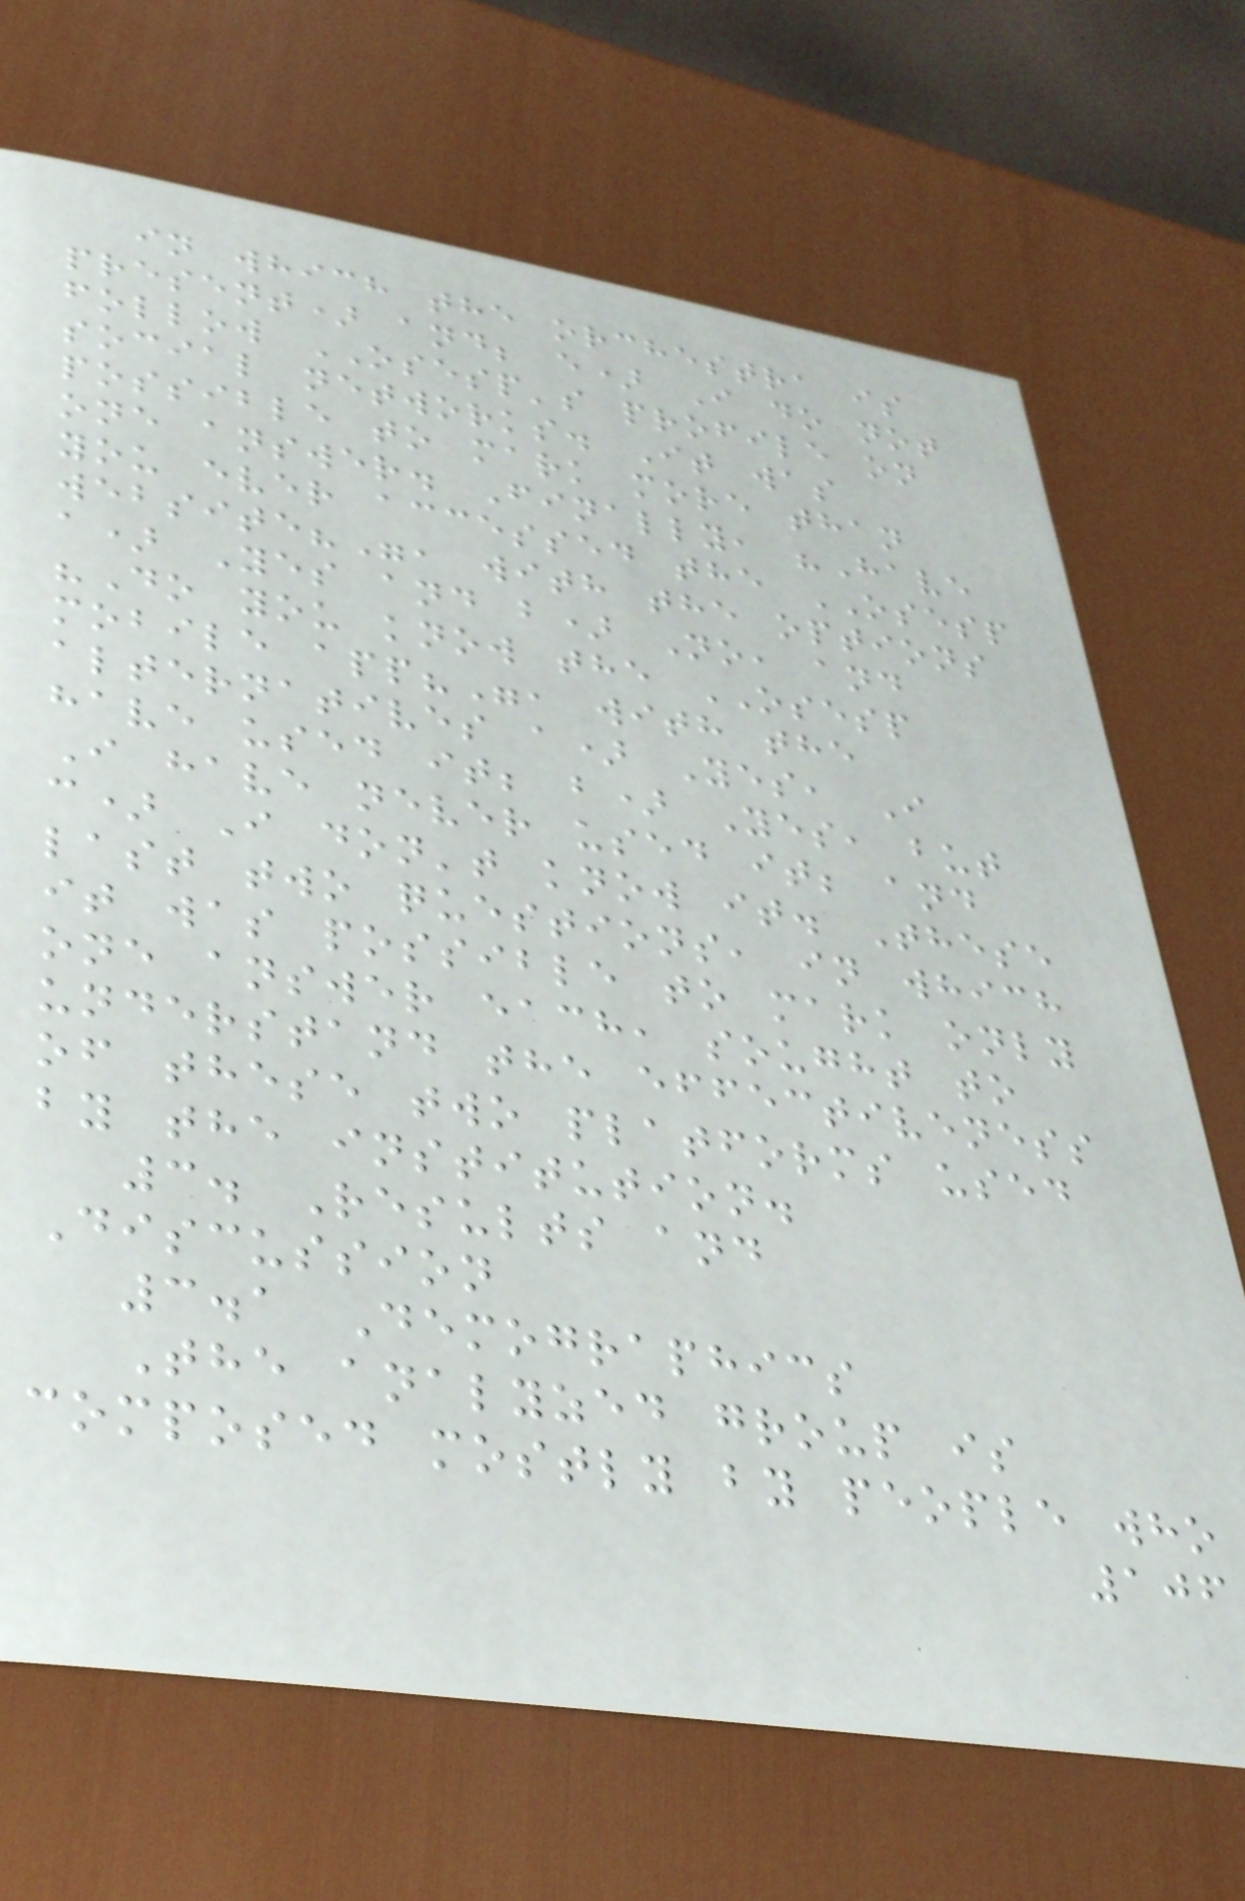in which the orchestra is
present) and; e) I do not
follow OSESP's profile on
social networks. It was
possible to mark more than
one answer. Finally, "Have
you ever accessed the OSESP
website?", with the options
a) Yes and b) No, and
"Do you know the OSESP
mobile app?", with the
alternatives a) Yes, I
have used it; b) Yes, but
I have never used it; and
c) I don't know it. These
last two questions, in which
it was possible to mark only
one answer each, sought to
understand the effectiveness
of these two platforms used
by the institution.
3. Results and
Discussion
3.1 Demographics
The analyzed group is
composed mostly by people who
106
